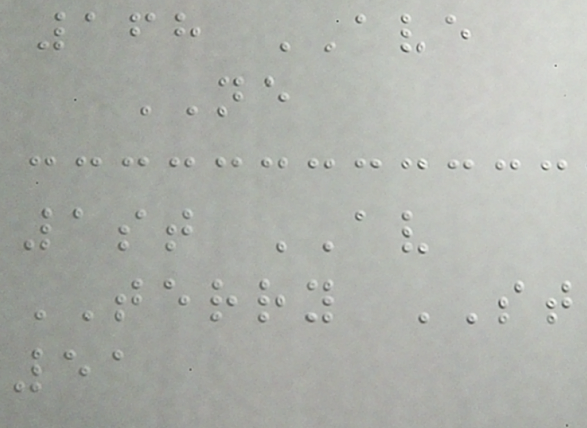168 AVE
NE
1st AV
TERRY ST
51
